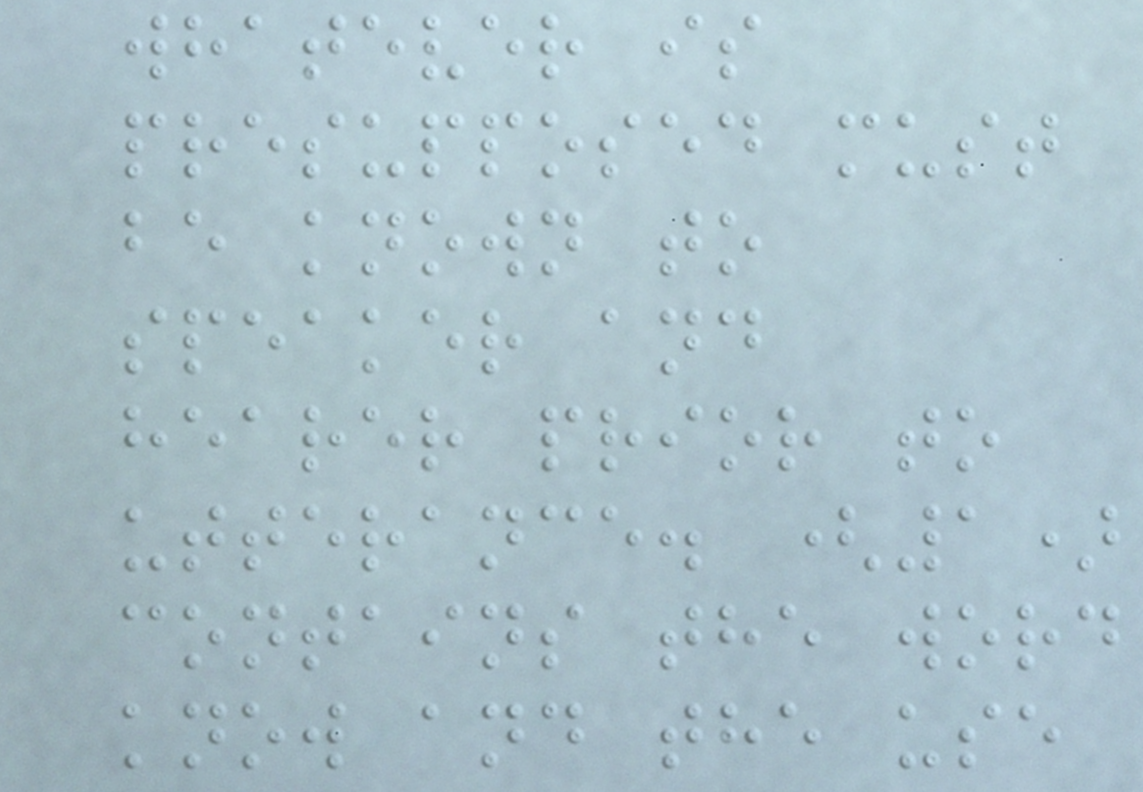whatever is
presupposed must
be known to
speaker and
hearer prior to
utterance. (1)
contains the word
know and the use
